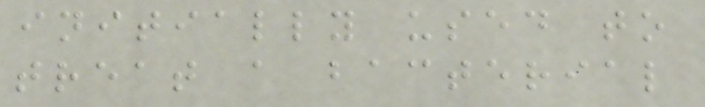initially used to
treat a bacterial
